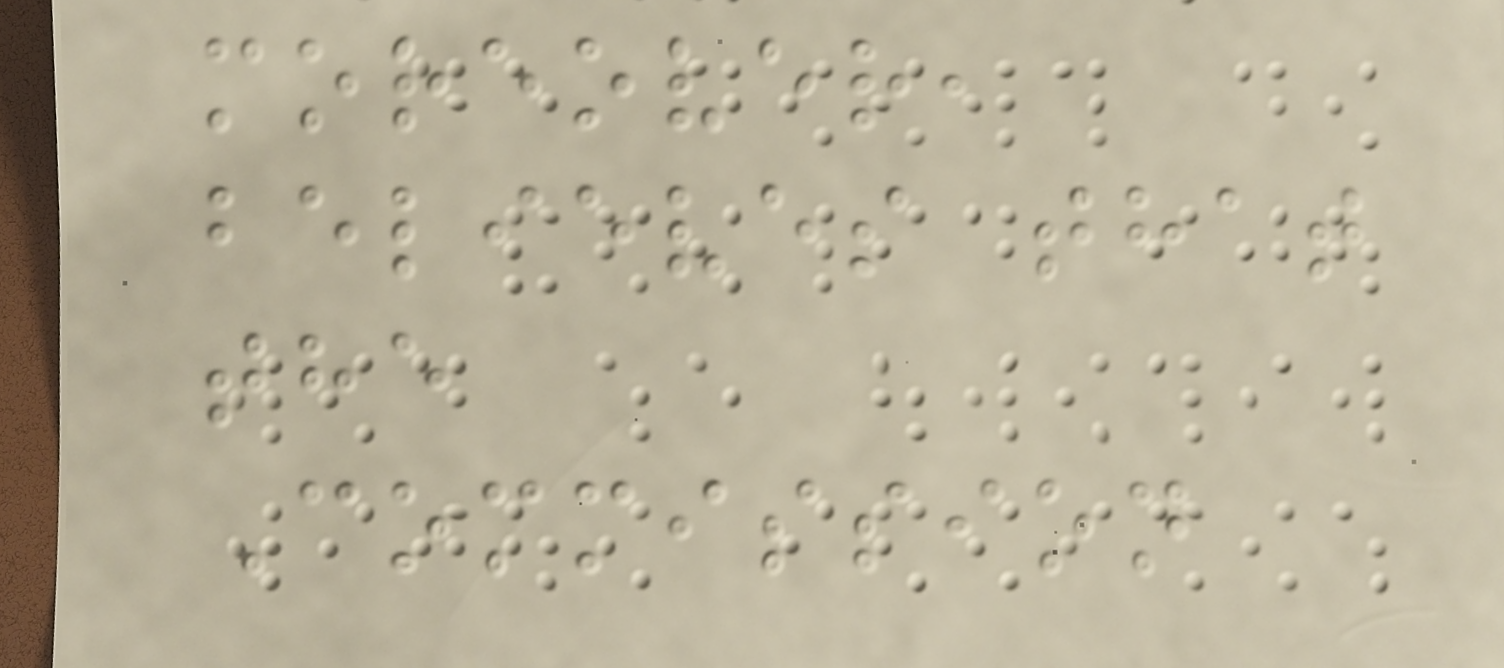moreover,
believes that
the
Commission
